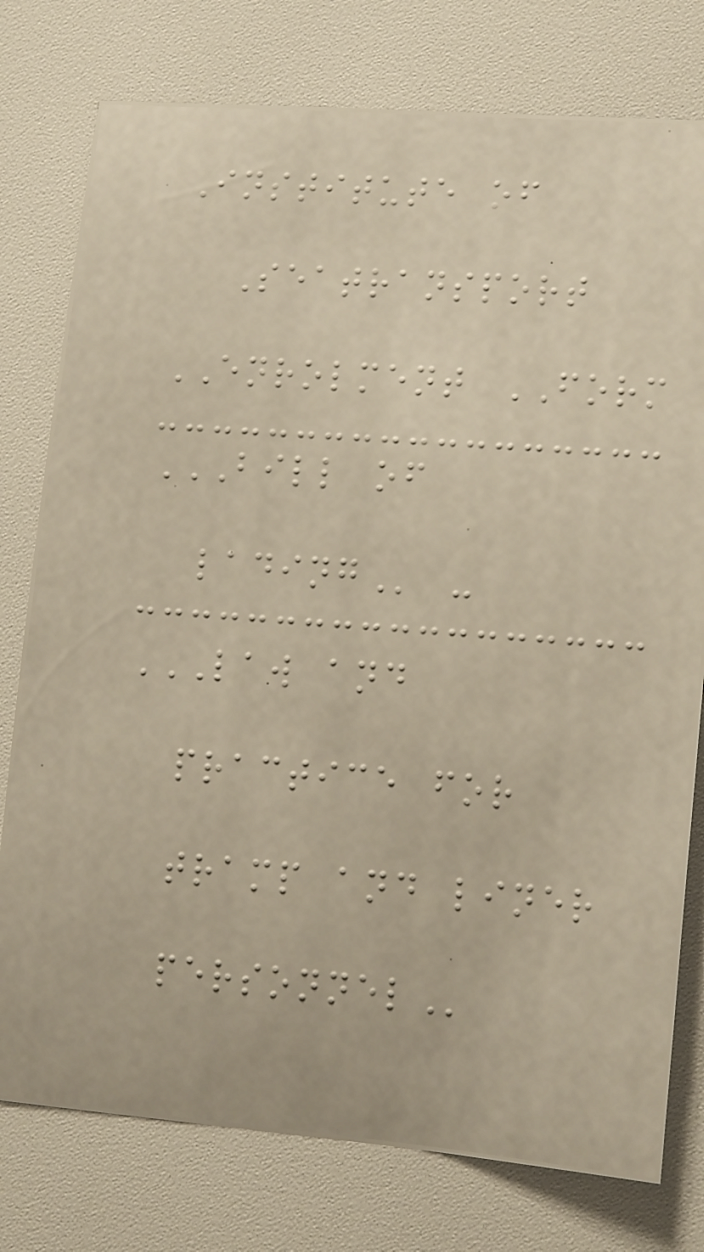Institute of
Seatransport
ENROLMENT FORM
BILL OF
LADING -
LAW AND
PRACTICE FOR
TRAMP AND LINER
PERSONNEL
